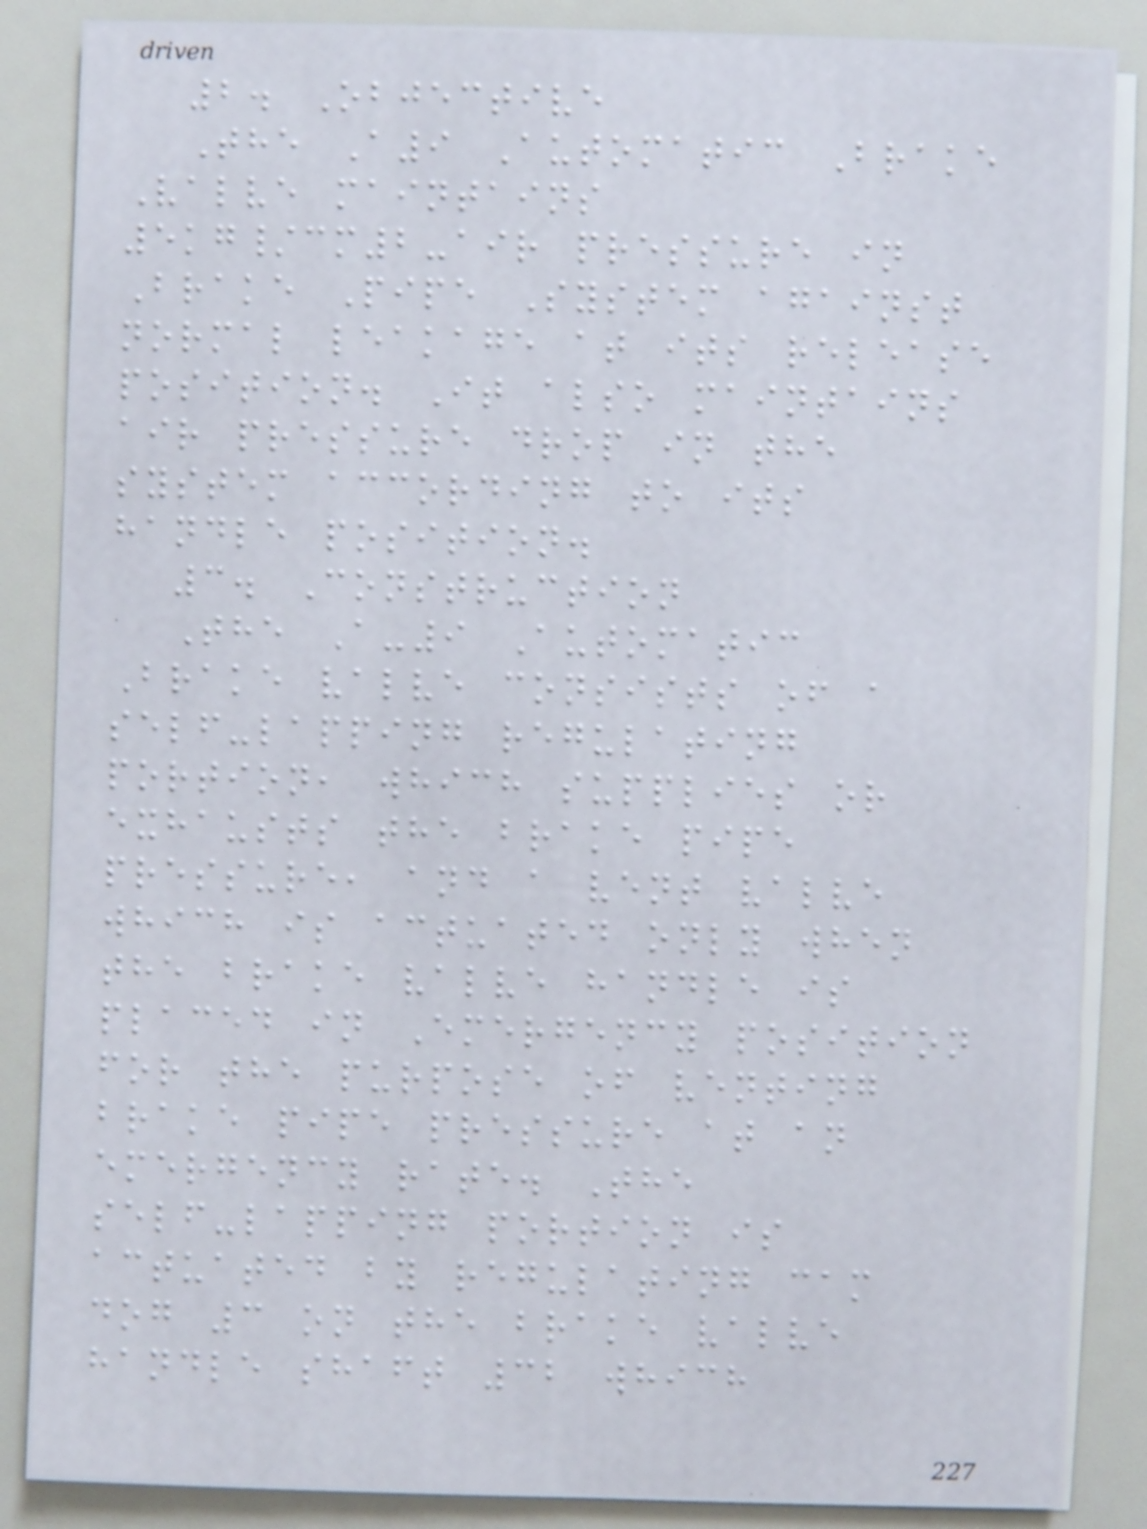2. Objective
The A9 Automatic Brake
Valve maintains
5kg/cm2-air pressure in
Brake Pipe System against
normal leakage at its release
position. It also maintains
air pressure drop in the
system according to its
handle position.
3. Construction
The A-9 Automatic
Brake valve consists of a
self-lapping regulating
portion, which supplies or
exhausts the brake pipe
pressure, and a vent valve
which is actuated only when
the brake valve handle is
placed in Emergency position
for the purpose of venting
brake pipe pressure at an
emergency rate. The
self-lapping portion is
actuated by regulating cam
dog 3 on the brake valve
handle shaft 32 which
